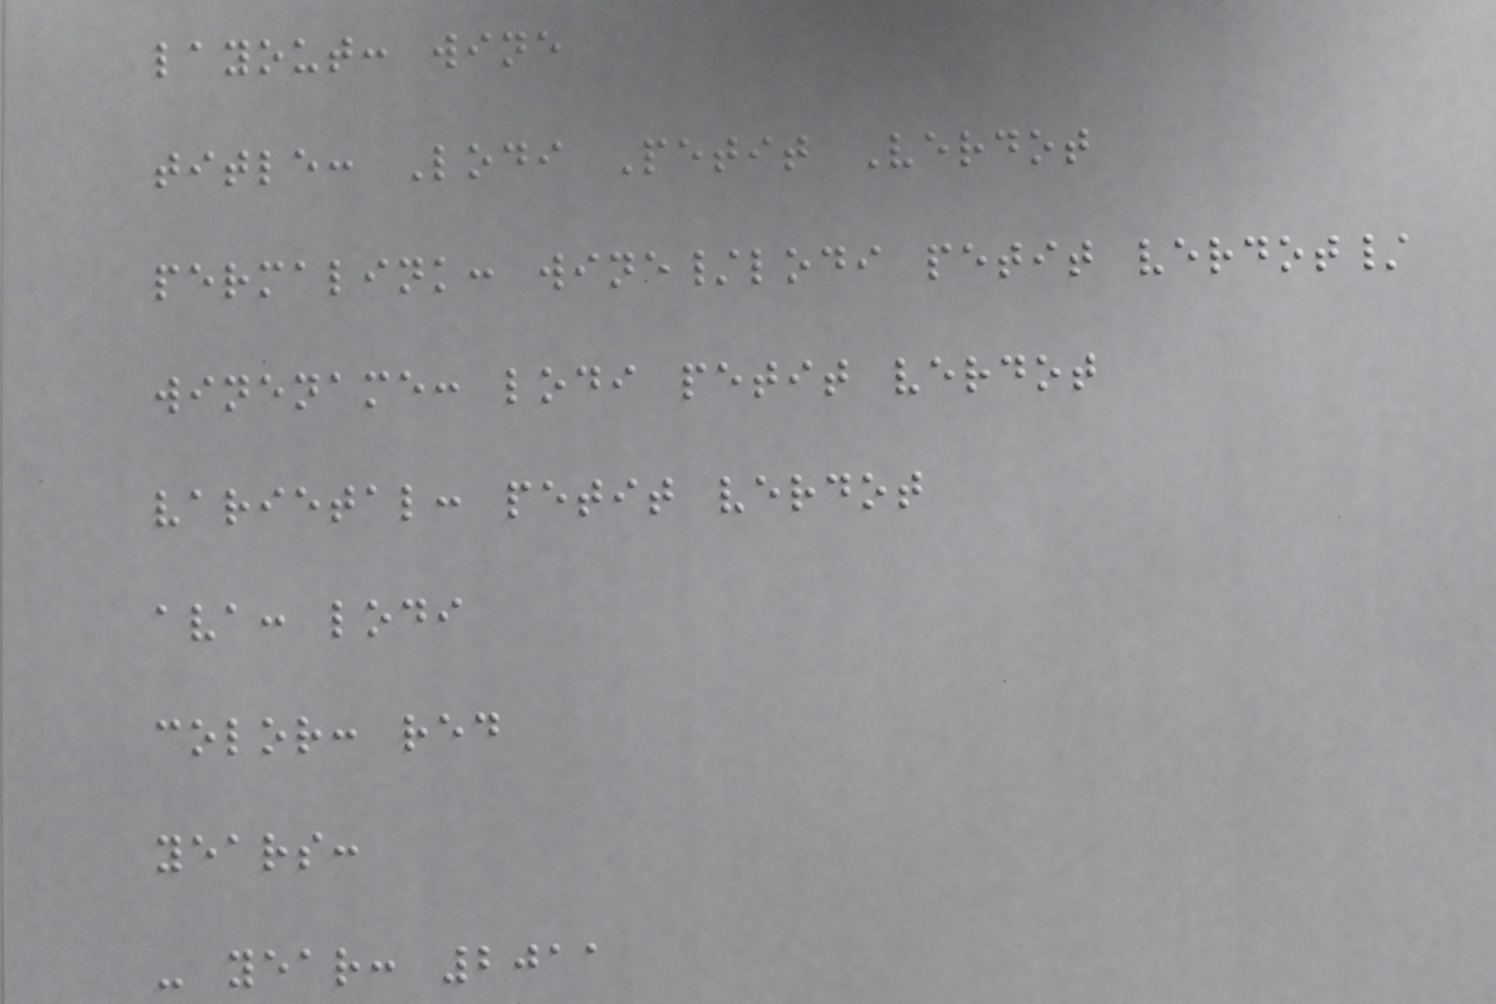layout: wine
title: Lodi Petit Verdot
permalink: wine/lodi petit verdot/
winename: lodi petit verdot
varietal: petit verdot
ava: lodi
color: red
years:
- year: 2011
